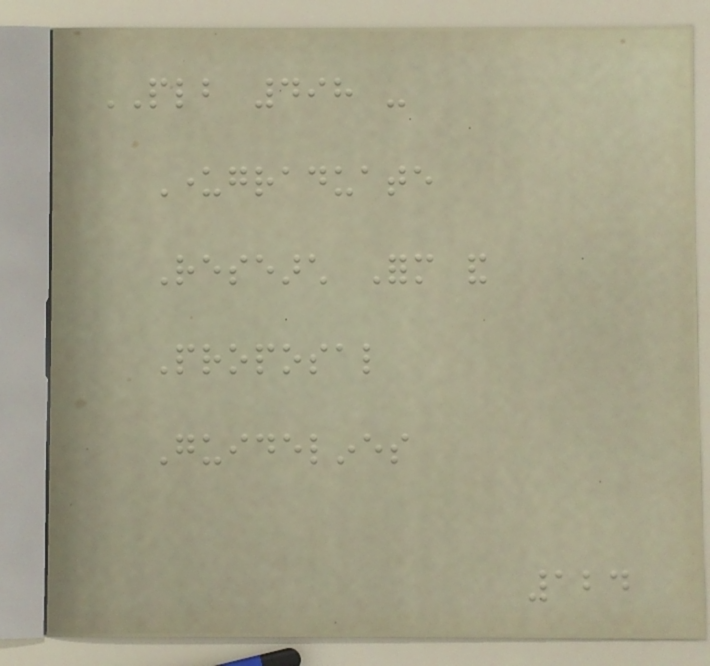PLB 498 -
Undergraduate
Research Form and
Proposal
Guidelines
124
